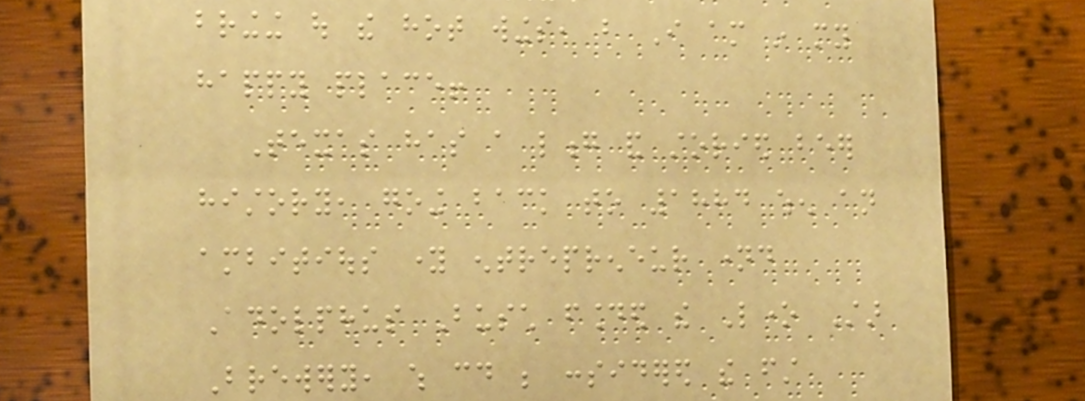bringing out the hot wings, but I am in my
happy place!
Texas has a long and storied beer
history, going back to 1884 when an
ambitious young entrepreneur named
Adolphus Busch founded the Lone Star
Brewery, which could be considered the first
